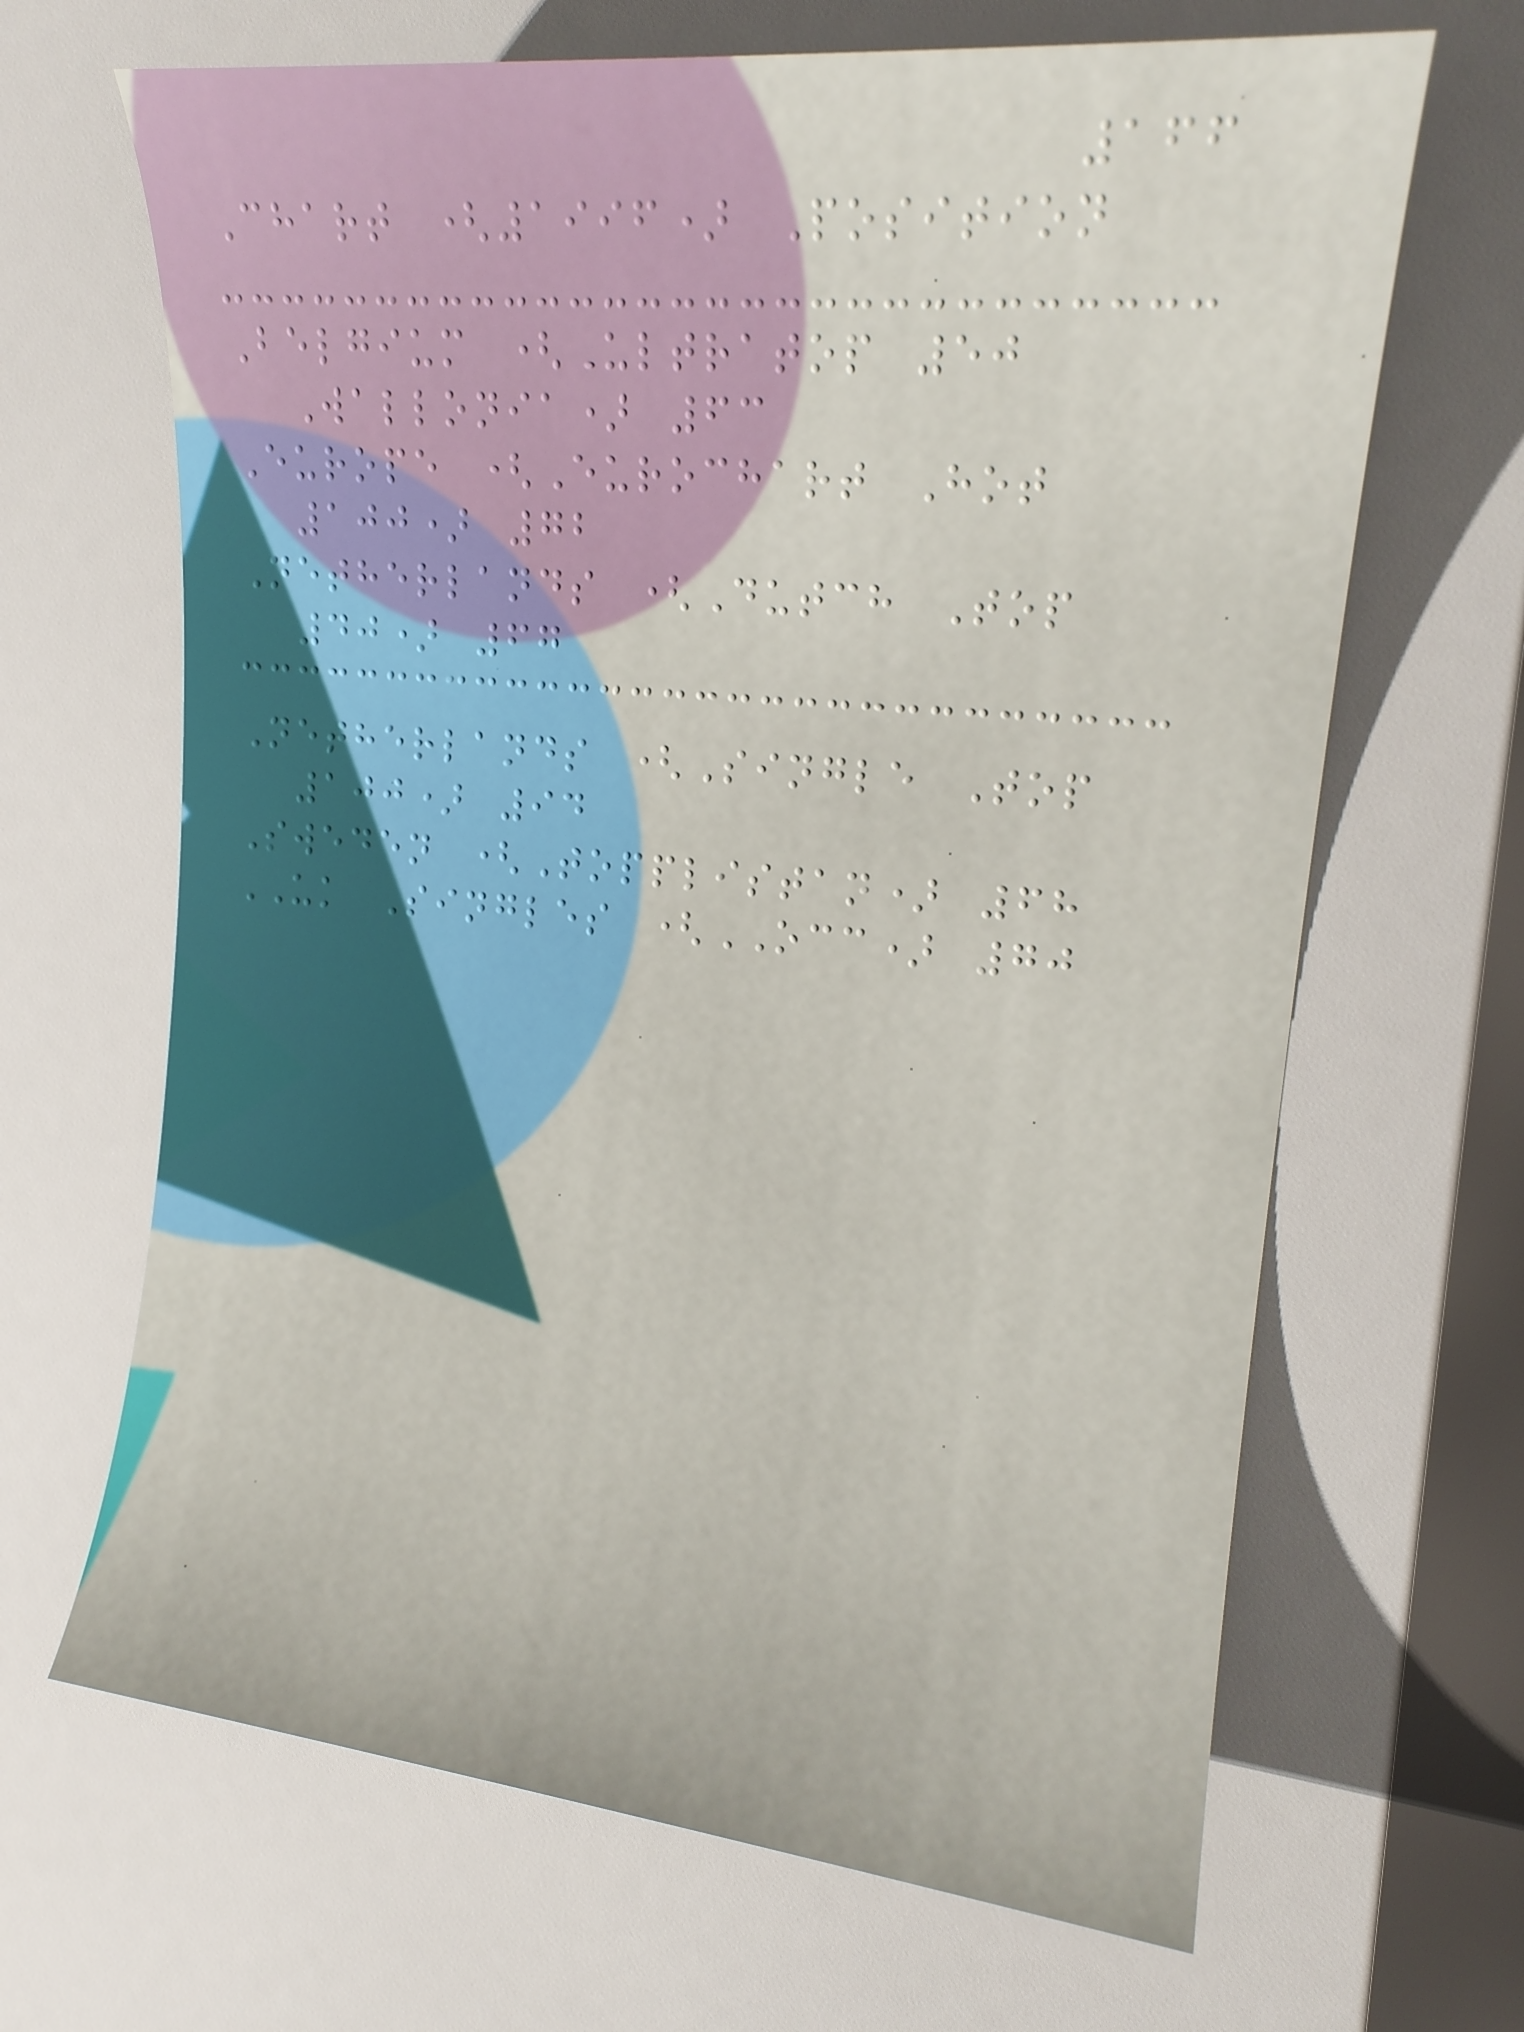166
Chart (1996) Position
Belgium (Ultratop 50
Wallonia) 63
Europe (Eurochart Hot
100) 72
Netherlands (Dutch Top
40) 67
Netherlands (Single Top
100) 94
Sweden (Topplistan) 68
UK Singles (OCC) 70
